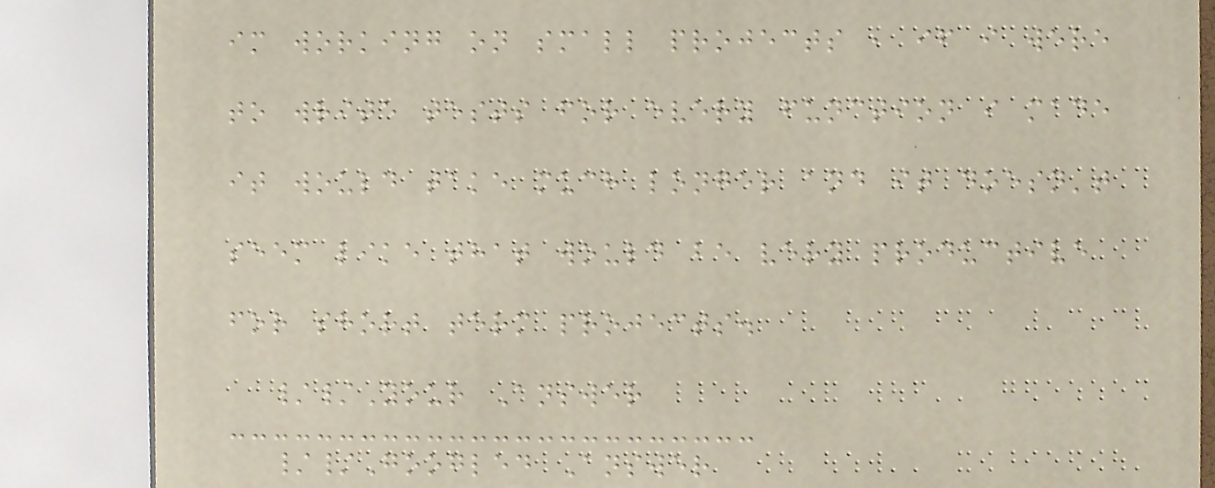im working on small projects , if i were
to write tests for every function i made
it would take much longer and it doesn't
seem like that would be very productive
for short term projects.
//Your Answer
//Googled Answer
